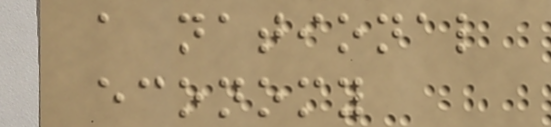a national
economy
